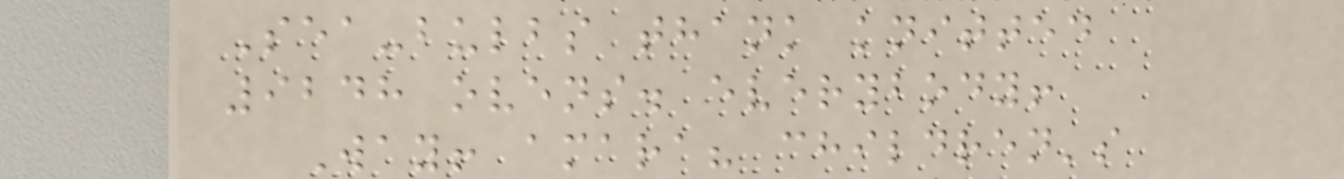Sea-bulbs thank knitted
9248 ovens. everybody!
Way! amara? children's
